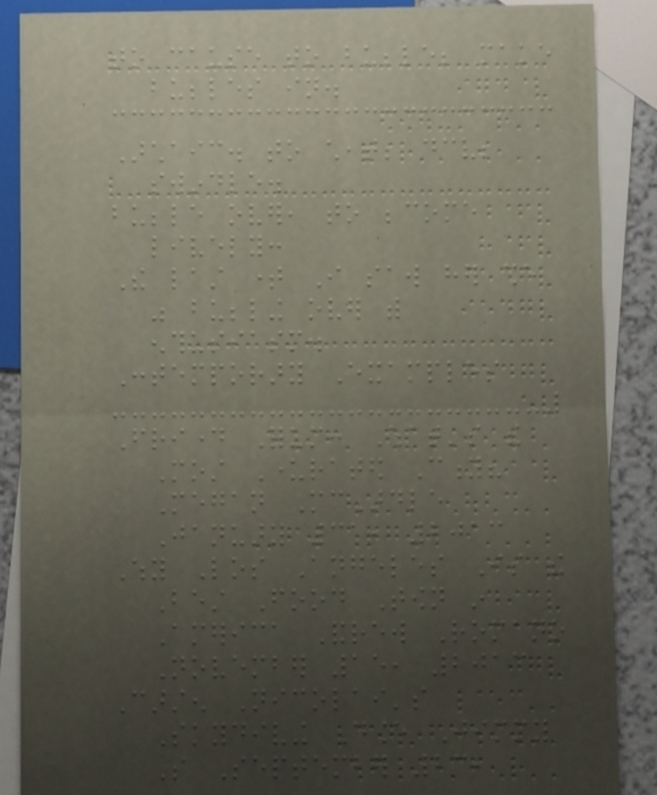to cause to bubble; make
bubbles in.
Archaic. to cheat; deceive;
swindle.
bubble over, to become
lively:
The last time I saw her she
was bubbling over with
enthusiasm.
Contemporary Examples
Friday Forum: What's the
Most Underrated City?
Megan McArdle
January 31, 2013
Why Los Angeles Is the
Best Food Town in
America Andrew Romano
November 15, 2013
Carsten Nicolai's
Skydiving Dance Jimmy
So September 23,
